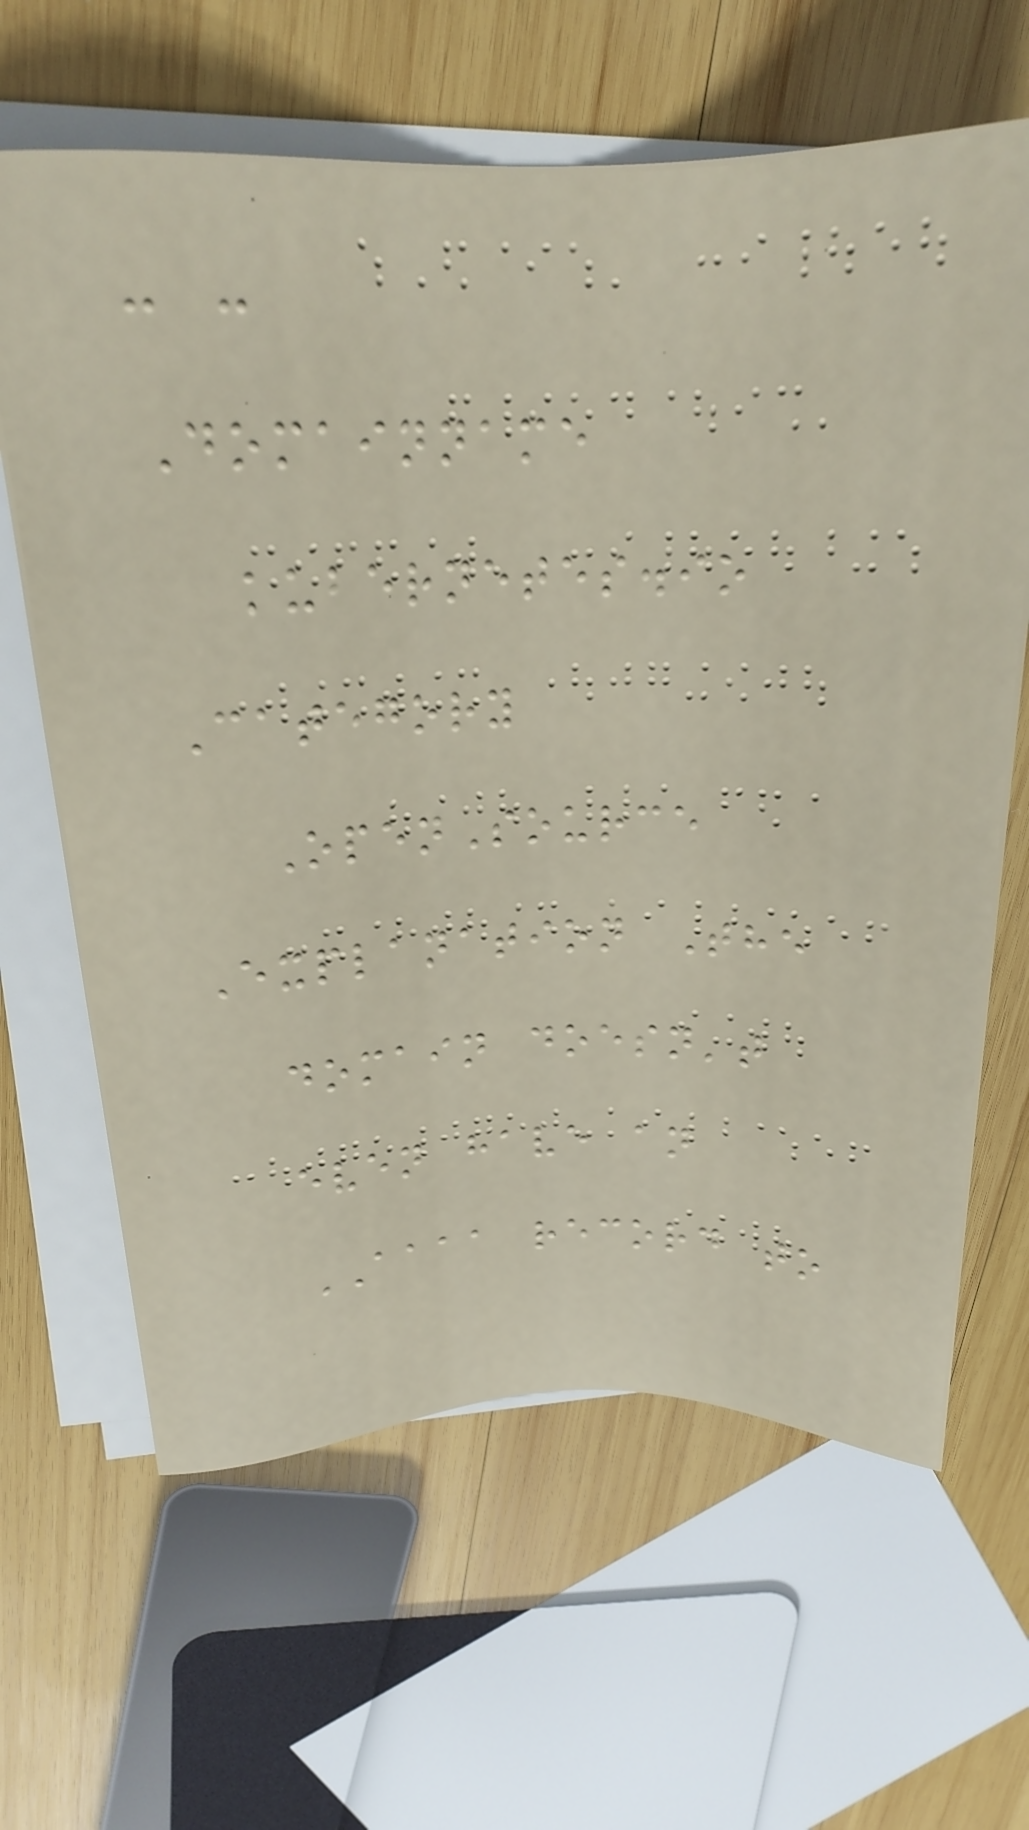- -
Domainname
kubernetes.io
Category
OpenSource
Explanation The
domain doesn't
even have an
AAAA record to
